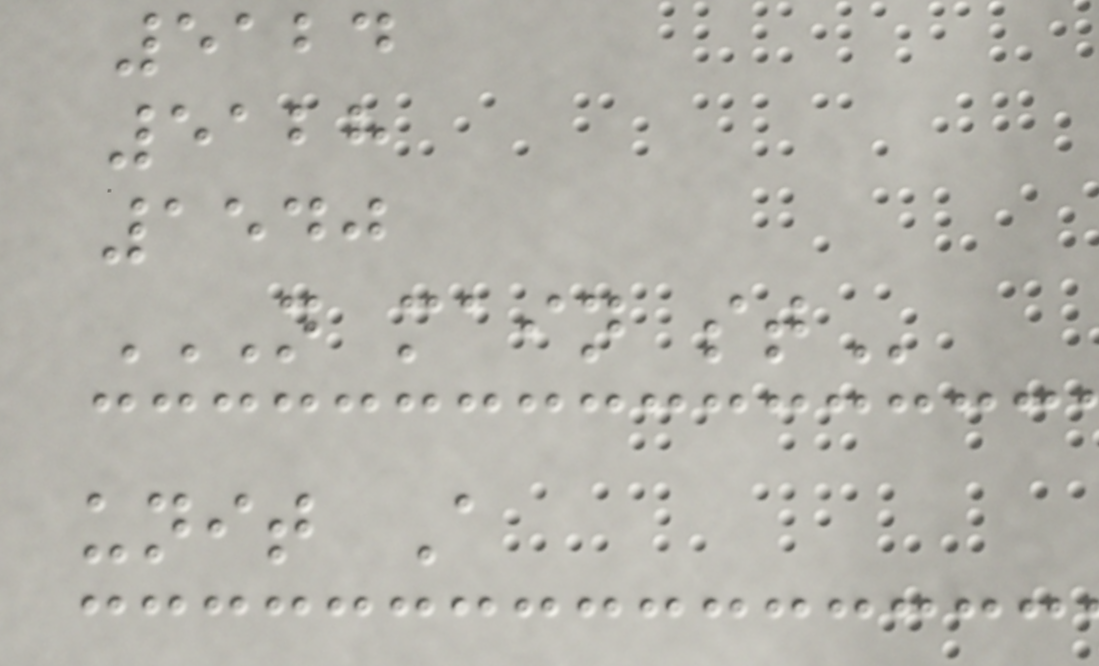5124
5128
1540
N MAIN ST
unit A
